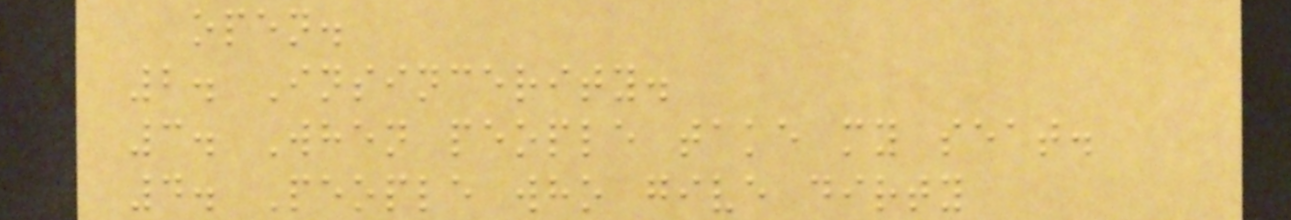open.
2. Insincerity.
3. When people take my seat.
4. People who give dirty
